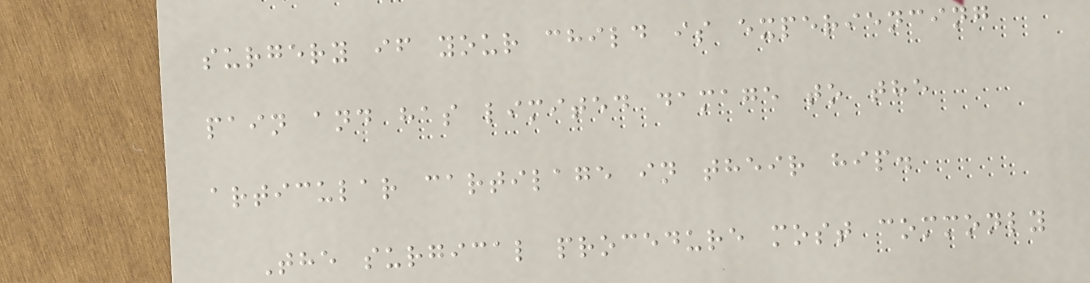surgery if your child is experiencing
pain and has limited damage to the
articular cartilage in their hip.
The surgical procedure most commonly
